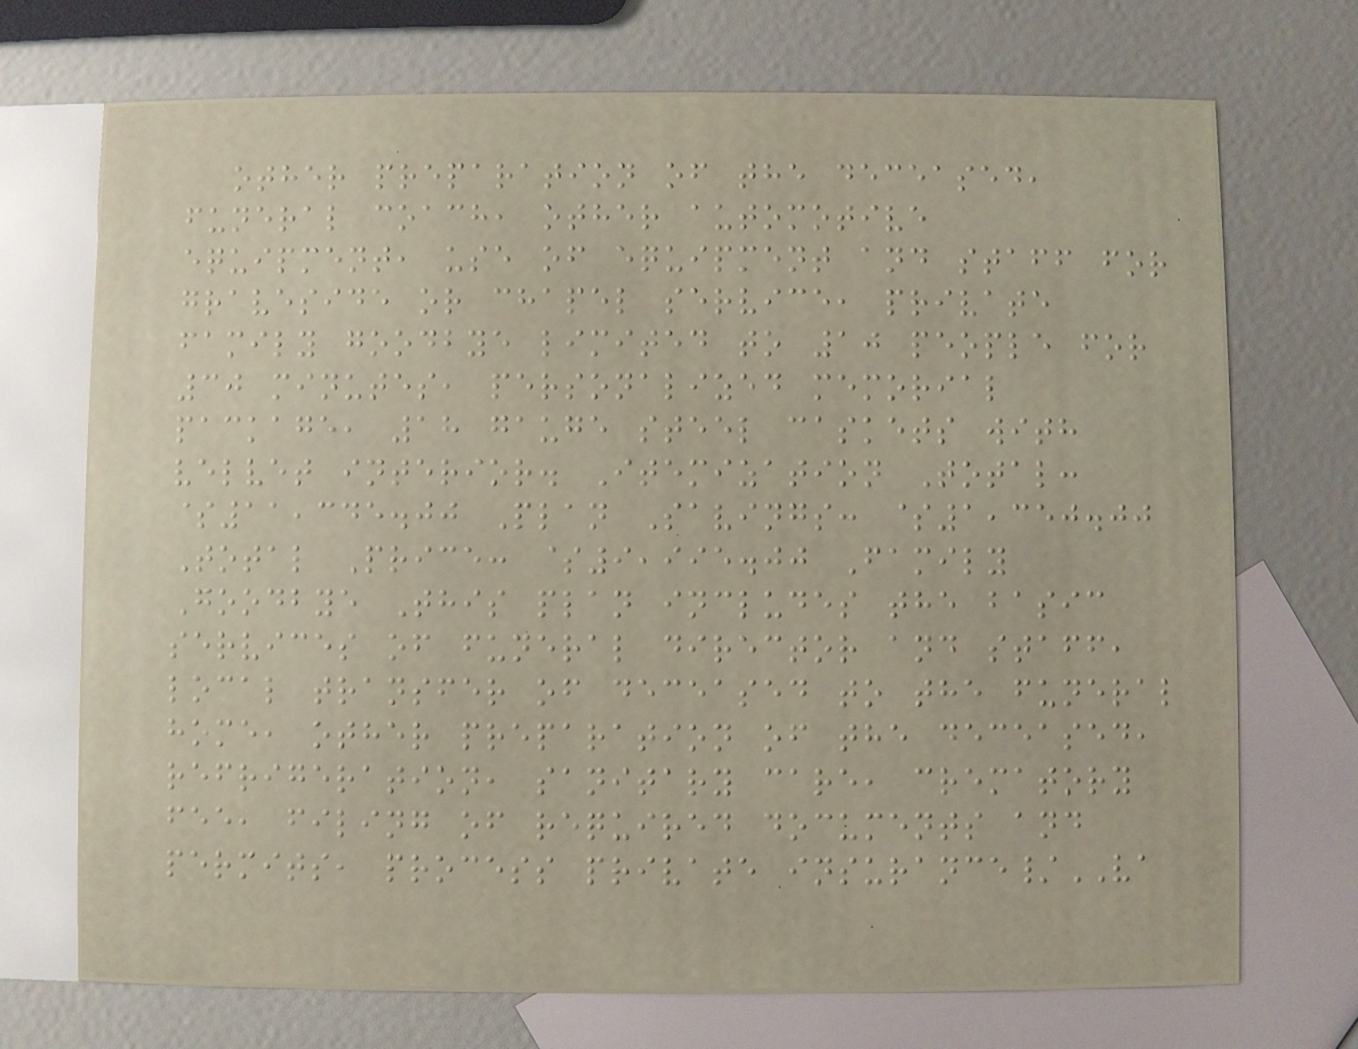other preparation of the deceased,
funeral coach, other automotive
equipment, use of equipment and staff for
graveside or chapel service, private
family goodbye limited to 10 people for
30 minutes, personalized memorial
package, 18 gauge steel caskets with
velvet interior. Itemization Total:
$11,345.00 Plan Savings: $1,350.00
Total Price: $9,995.00 Family
Goodbye This plan includes the basic
services of funeral director and staff,
local transfer of deceased to the funeral
home, other preparation of the deceased,
refrigeration, sanitary care, crematory
fee, filing of required documents and
permits, process private insurance/VA
